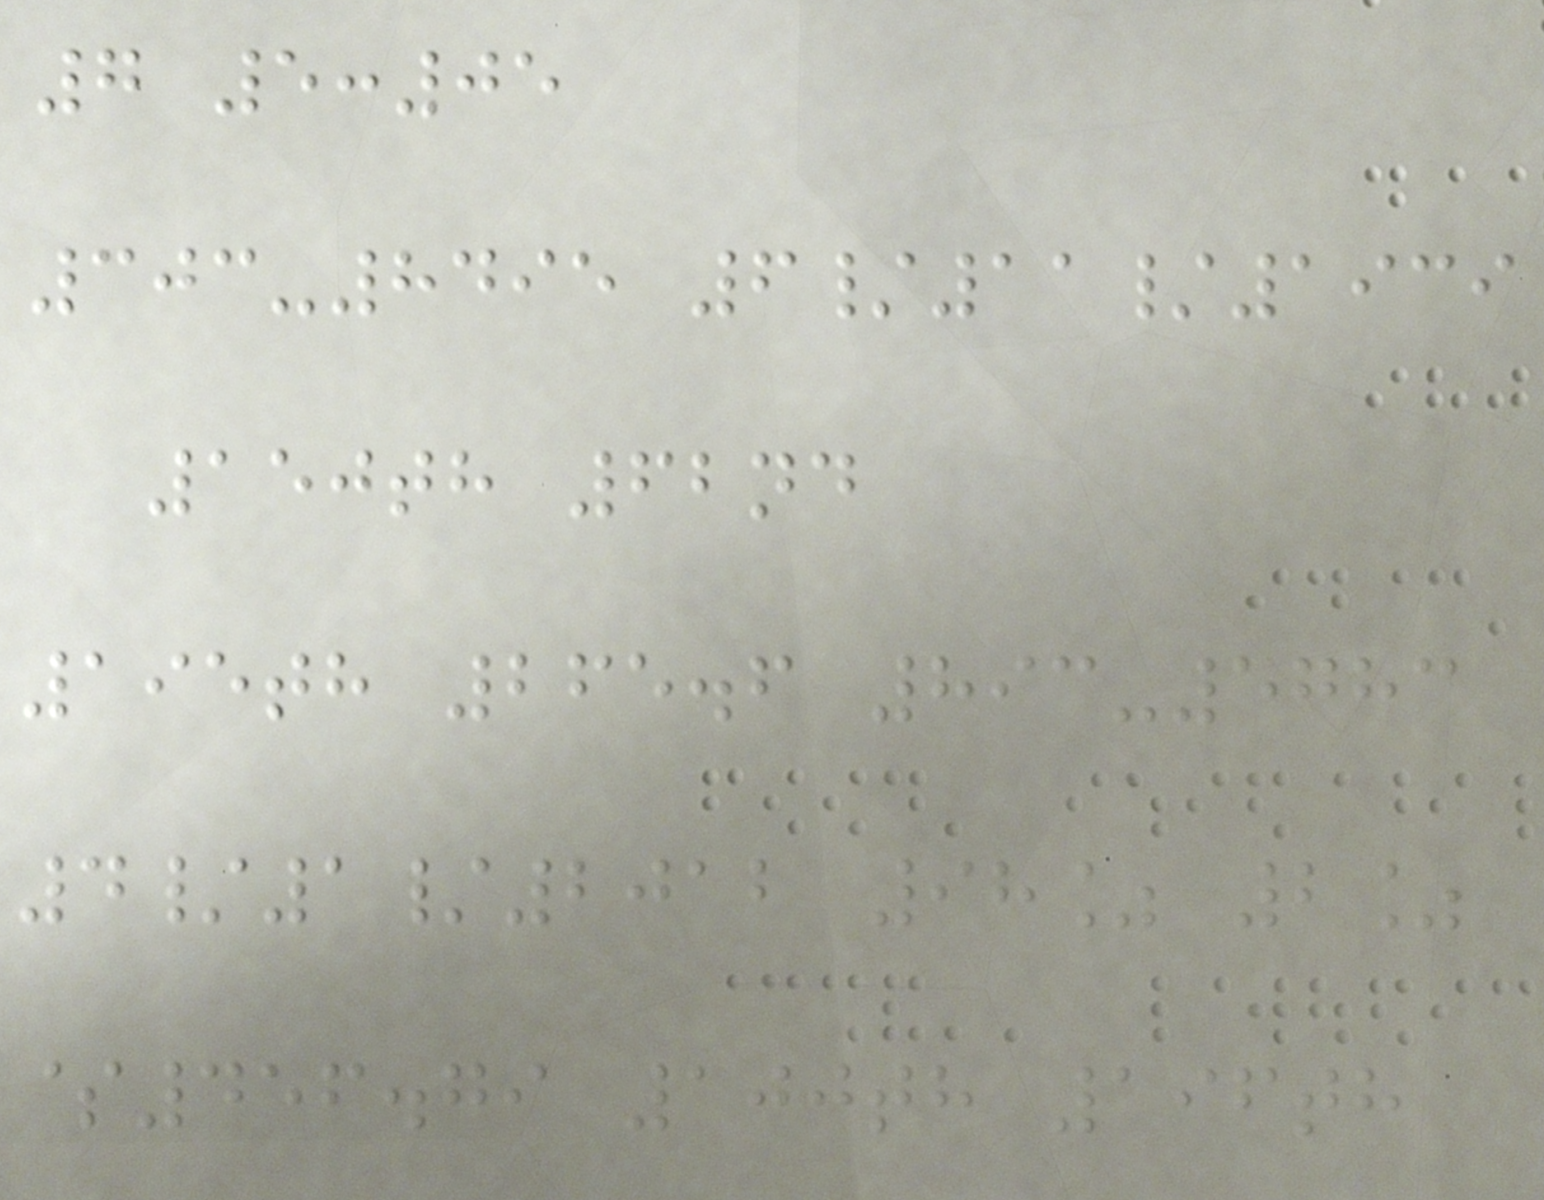7 5:05
303-8495 6/11/1939
150th 62nd
195th 265.6 893-5783
4/1/2012 98% 2%
$456.79 100th 196th
